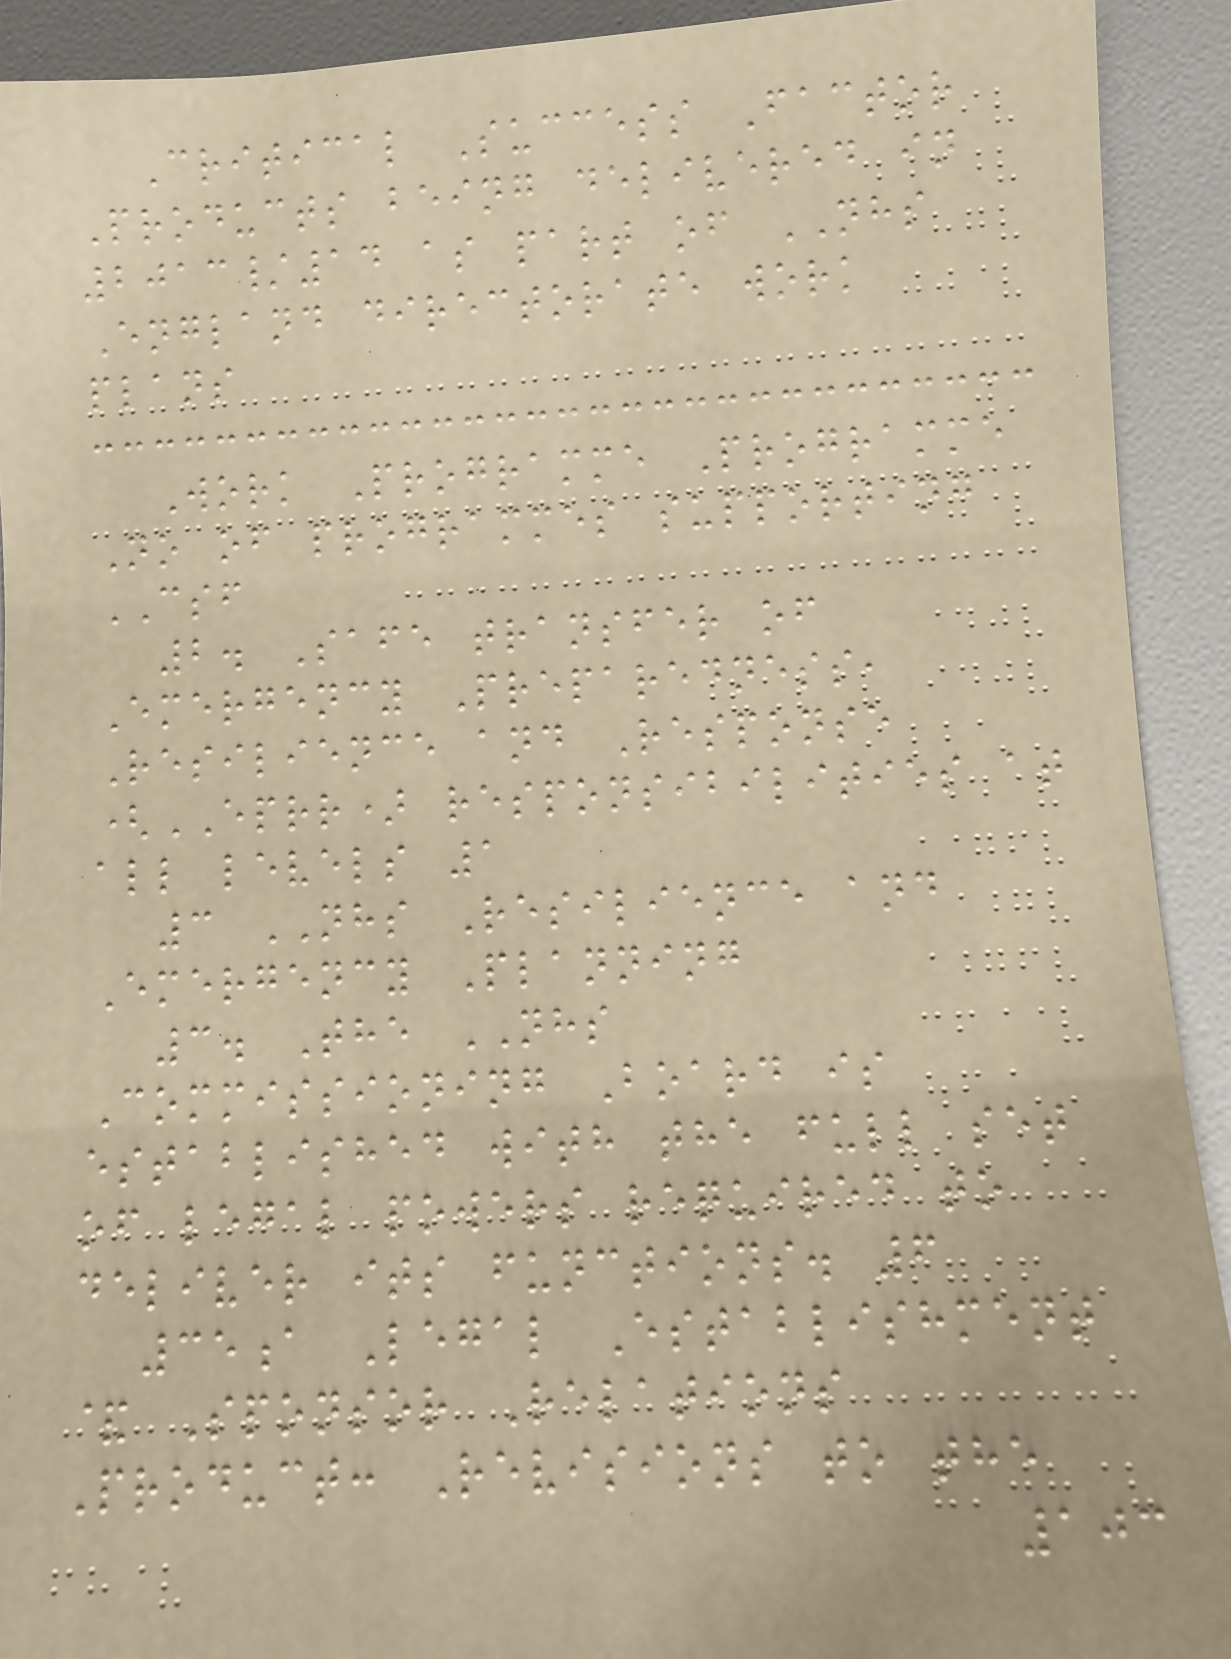Critical Success Factor
Products being delivered in
2013/14 as part of NHS
England directorate work
plans
Work Programme Programme
No of programmes supporting
CSF
2. Safe transfer of
Emergency Preparedness,
Resilience and Response
(EPRR) responsibilities at
all levels 1
3 NHS Resilience and
Emergency Planning
3. The NHS
Commissioning Board is
established with the full set
of legal powers required to
deliver its functions. 6
35a Legal Establishment
& Sponsor Relations
Product: Revisions to the
103
